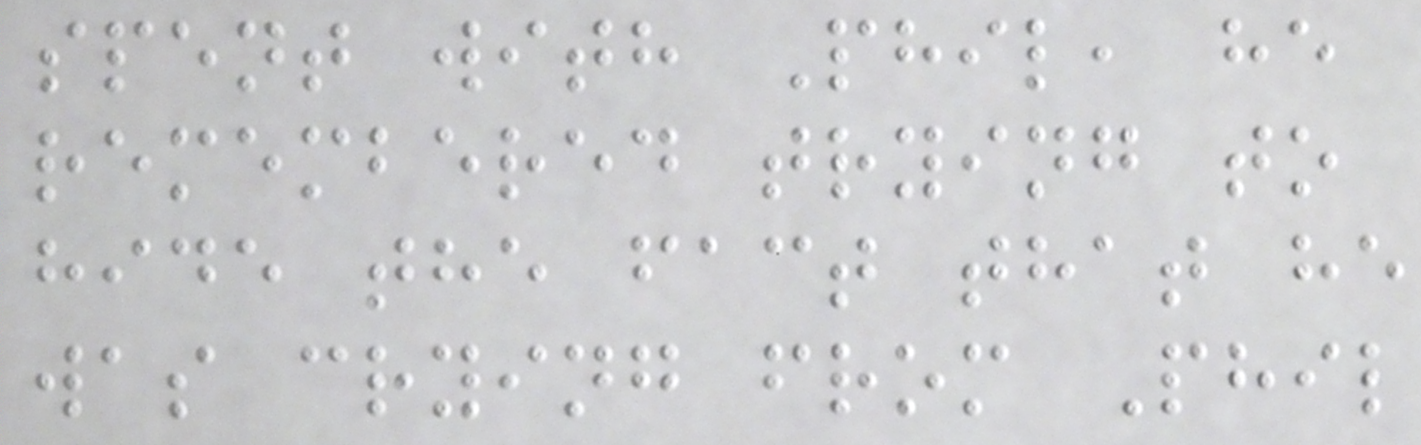spent with Phil, he
remembered trying to
hide the fact that he
was crying from Phil
